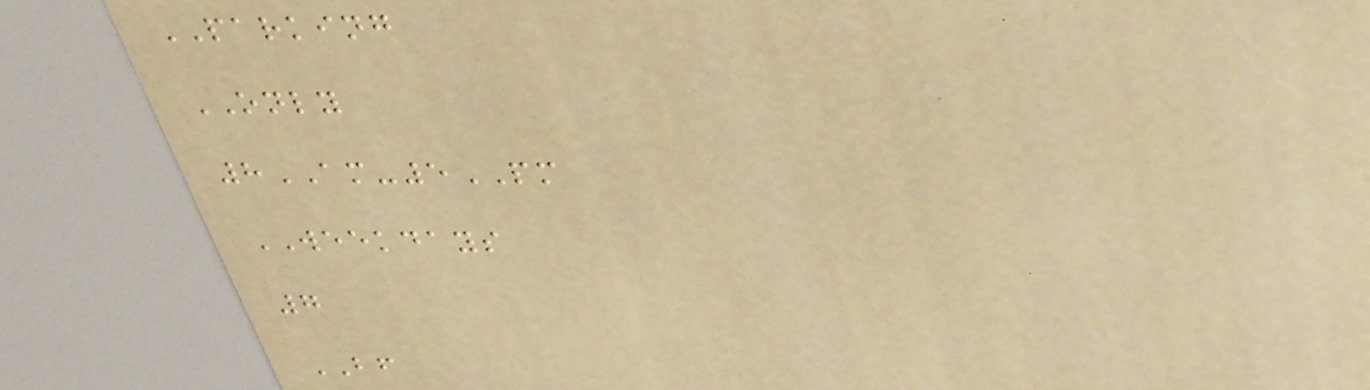PARKING
ONLY
8AM-5PM
WEEKDAYS
7
BF
